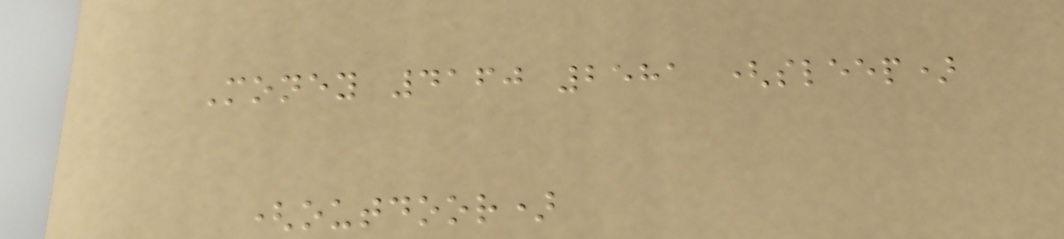Money 4160 2581 (sleep)
(outdoor)
